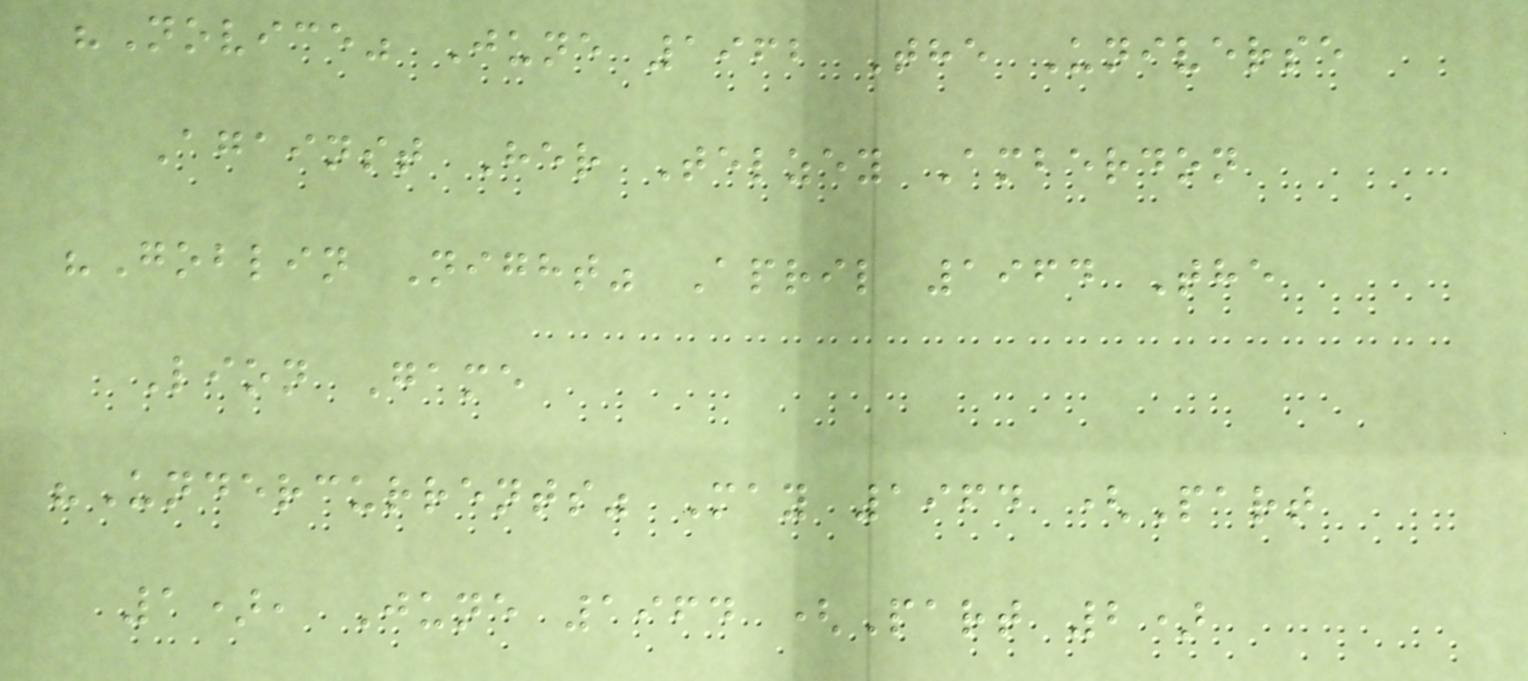"Novice" June 1962 The Universe
Against Her Telzey Amberdon
"Goblin Night" April 1964 The
Lion Game
"Undercurrents" May 1964 (Part
1), June 1964 (Part 2)
